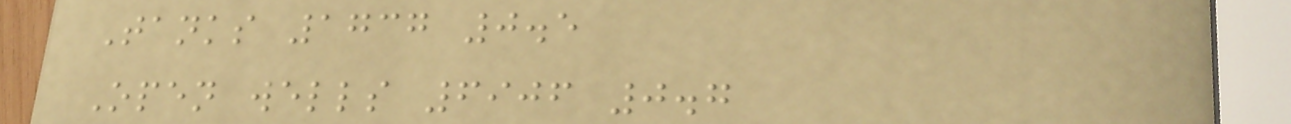Tanks 1737 0.5
Open wells 6906 0.7
